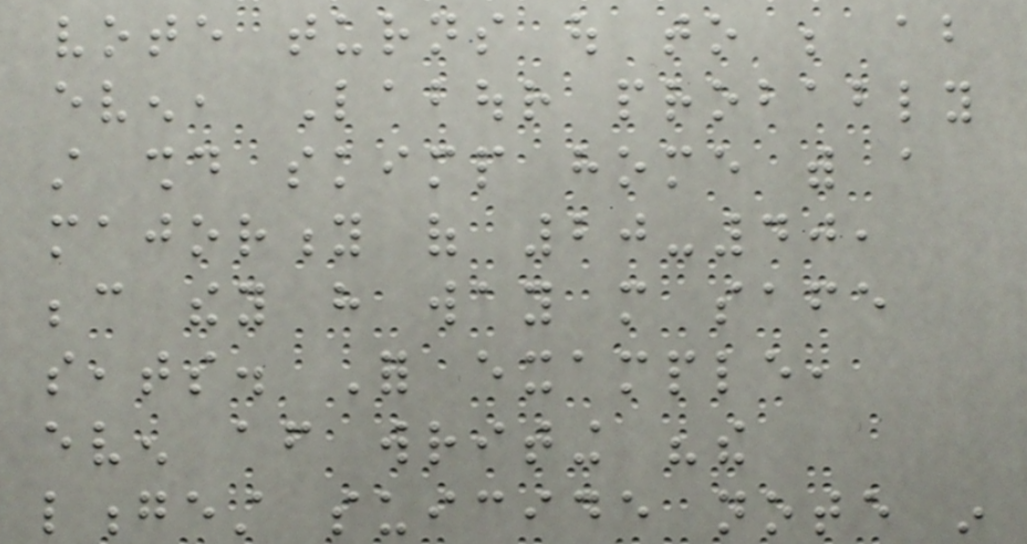vote turns out to be about
even, Labour probably
still should skimp home with a
majority of 20-40,
because they have way more safe
seats. For example,
even after writing "the
longest suicide note in
